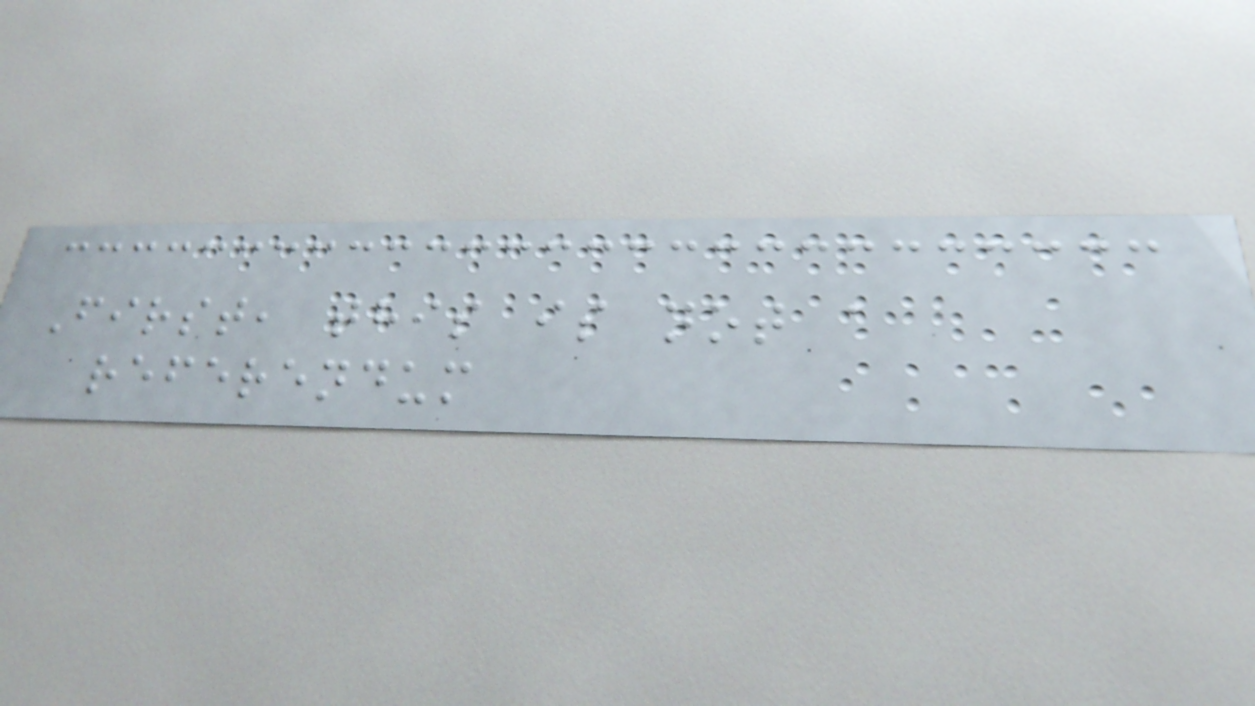First, this is not a
referendum
